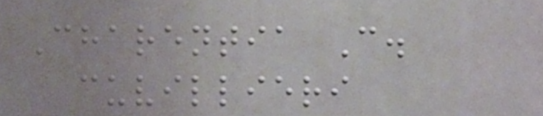Charentia C.
cuvillieri
